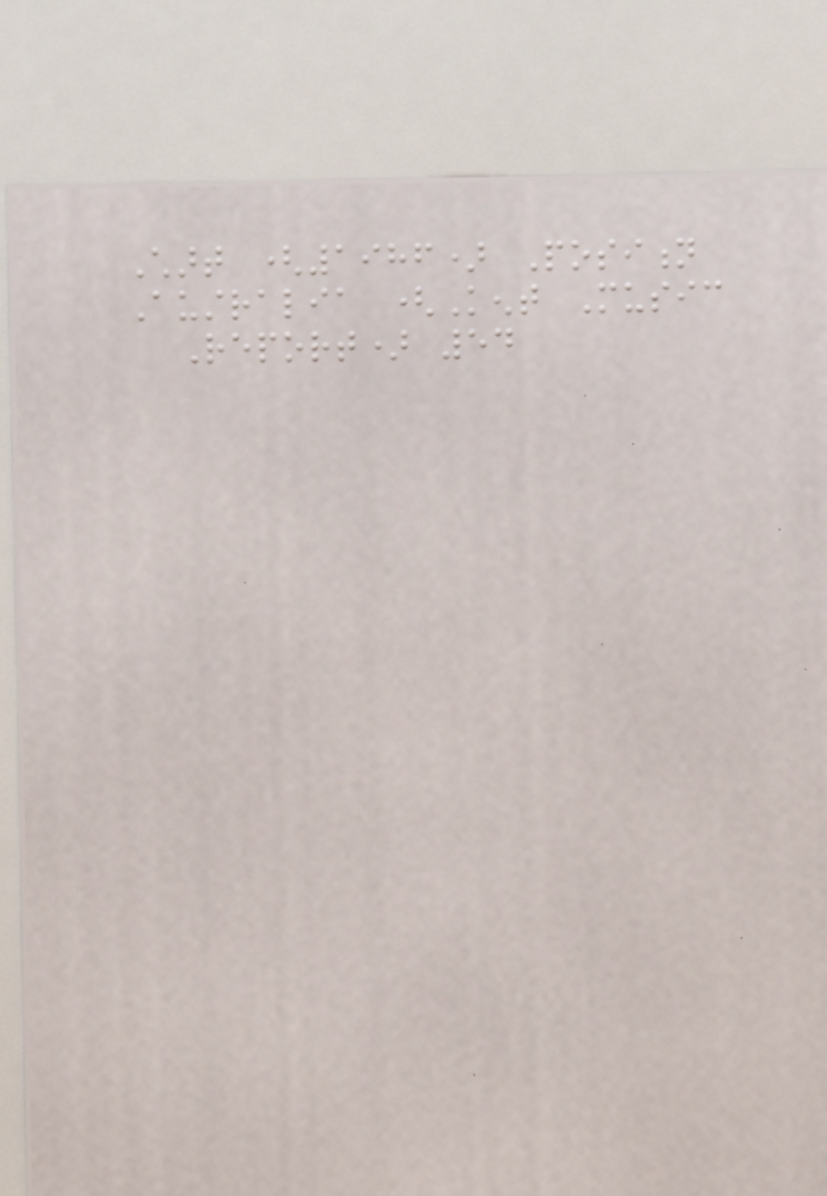Chart (1986) Position
Australia (Kent Music
Report) 54
